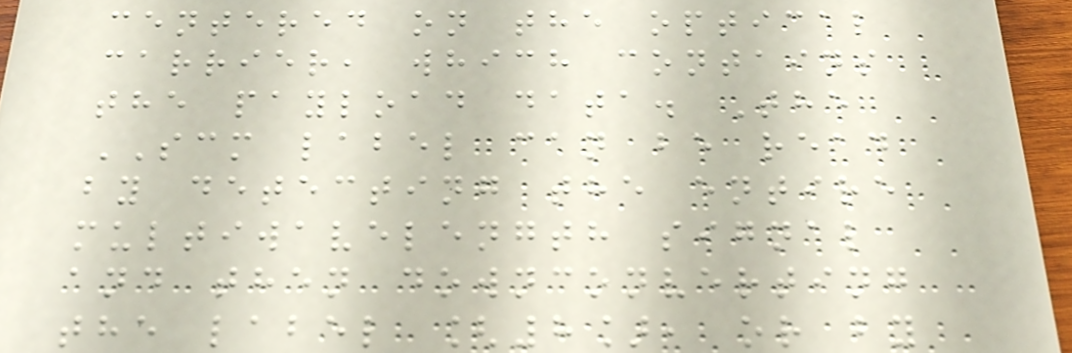centered on the optical
carrier, which contains
the payload data. The
SCM label can be read
by detecting the entire
multiwavelength signal
and then downconverting
the label [8], or by
